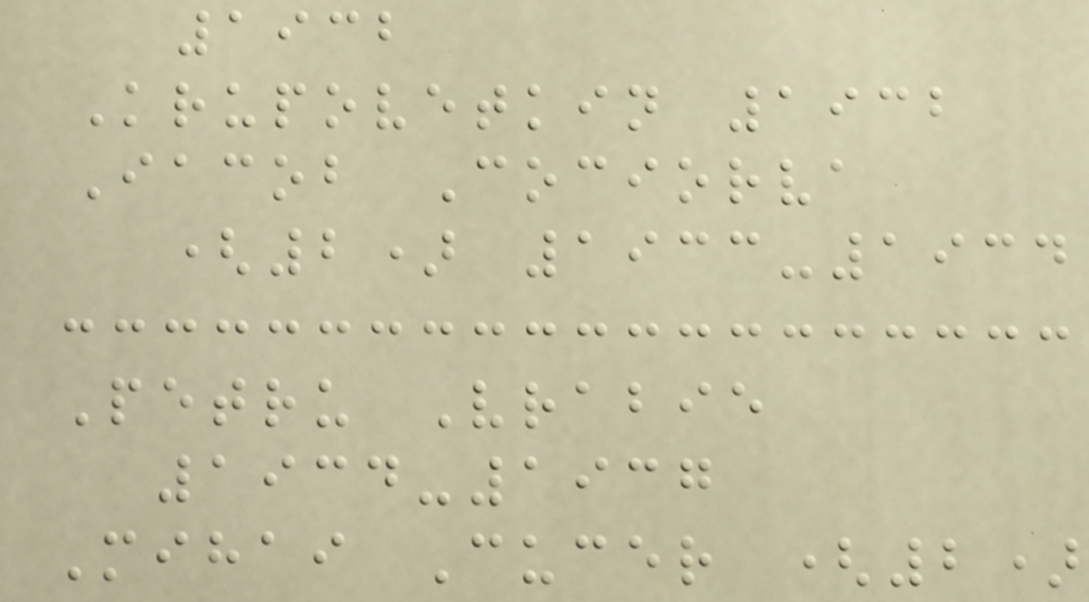1932
Krupovetkin 1932
Iacob Cociorva
(2) 1933-1934
Petru Vrabie
1934-1937
Mihai Cucer (2)
